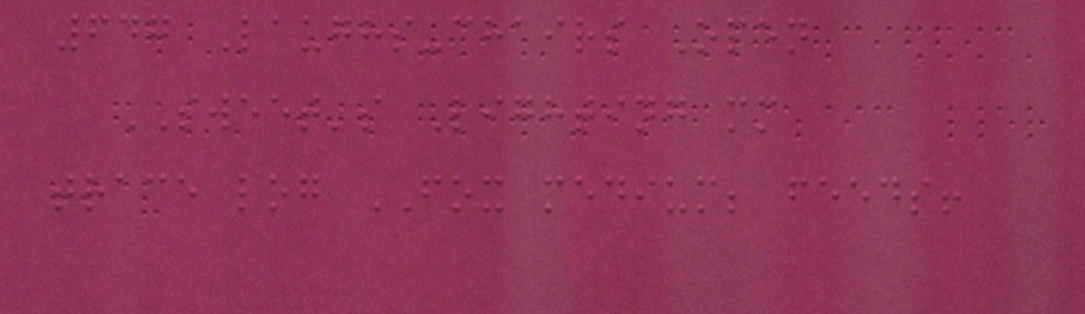647 Laughs-chairs Open
SWEET's Lighting mm
trace log FOX medium; feeds!
